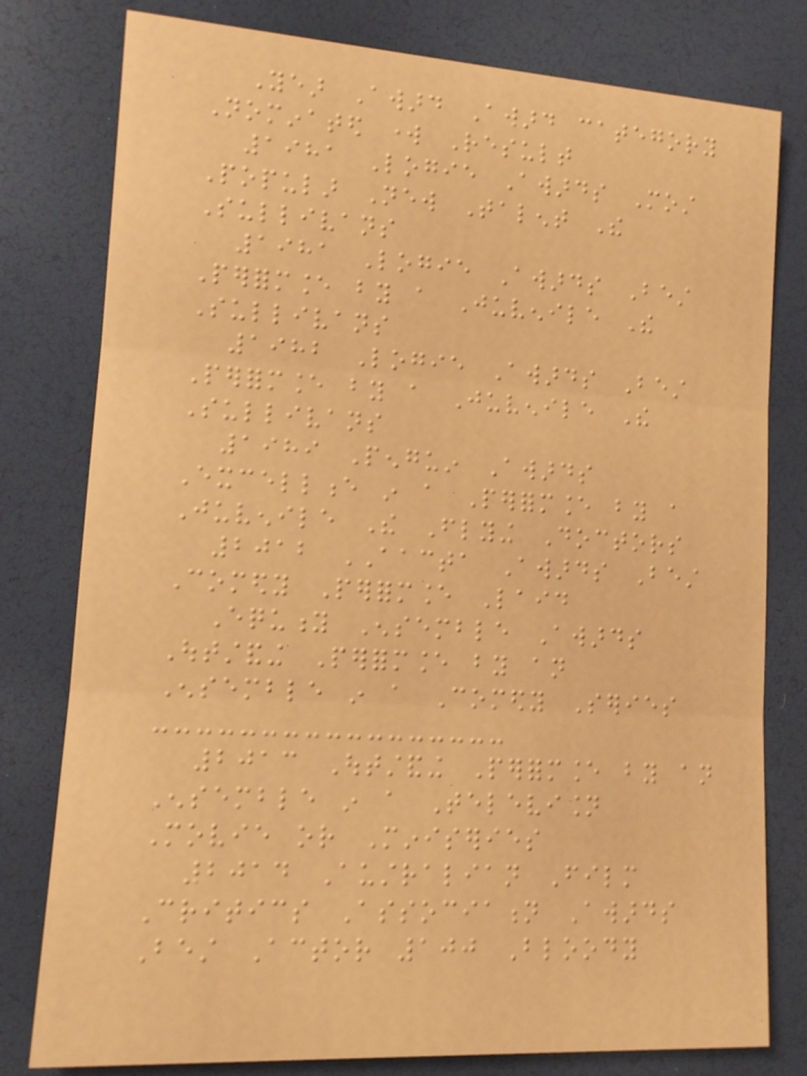Year Award Award category
Nominated work Result
1981 Logie Awards Most
Popular New Talent The
Sullivans
1981 Logie Awards Best
Performance by a Juvenile The
Sullivans
1982 Logie Awards Best
Performance by a Juvenile The
Sullivans
1989 Penguin Awards
Excellence in a Performance by a
Juvenile The Flying Doctors
2012 AACTA Awards Best
Comedy Performance Laid
Equity Ensemble Awards
Outstanding Performance by an
Ensemble in a Comedy Series
2013 Outstanding Performance by an
Ensemble in a Television
Movie or Miniseries
2014 Australian Film
Critics Association Awards
Best Actor 100 Bloody
